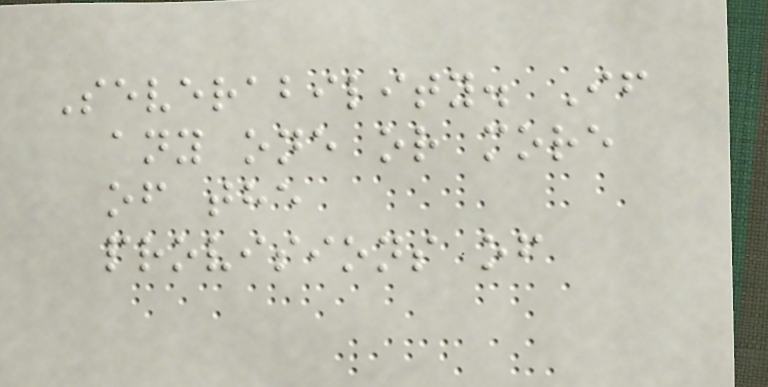Severability. If
any one or more
of the
provisions of
